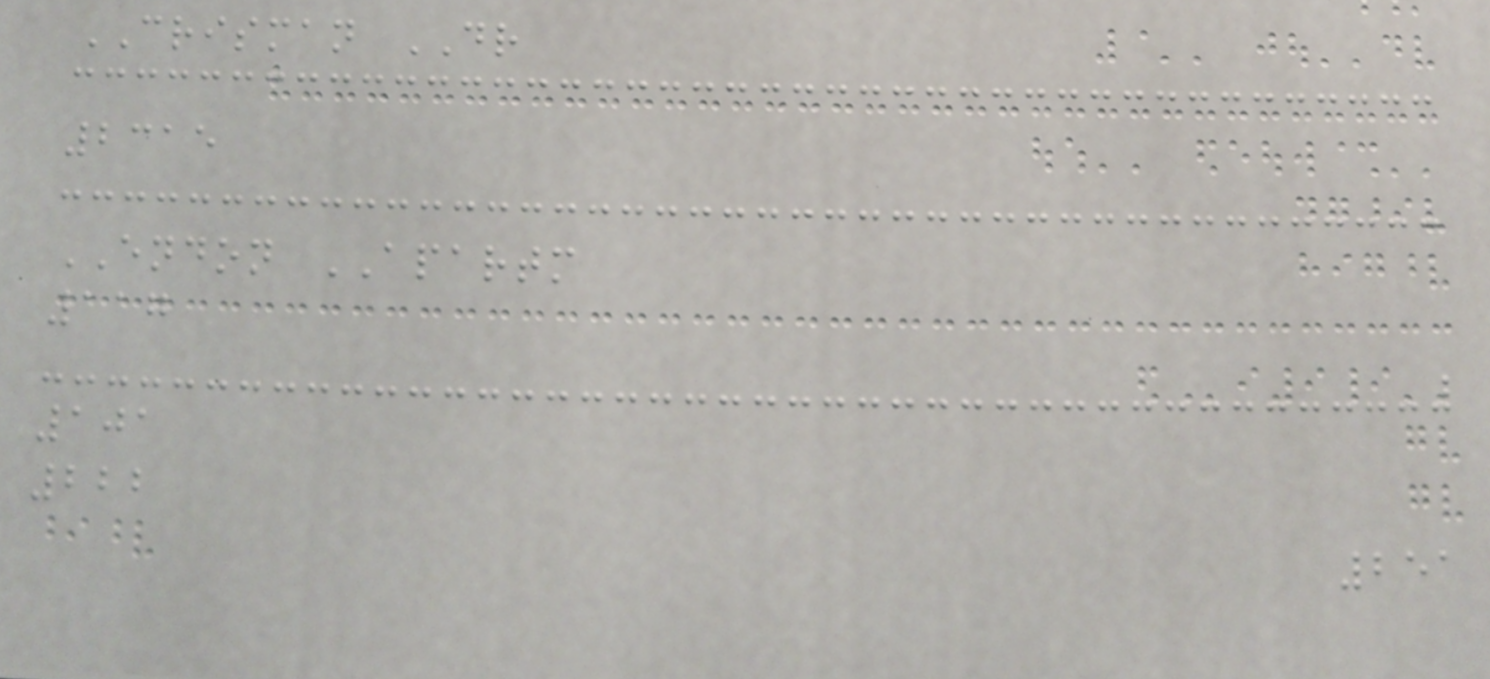CRISMAN DR
2315
ENDON APARTM
117
101
222
251
